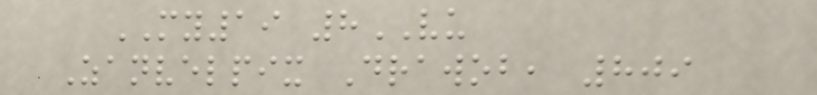MY19 8VU
Zanvelpix Drawob, 809
